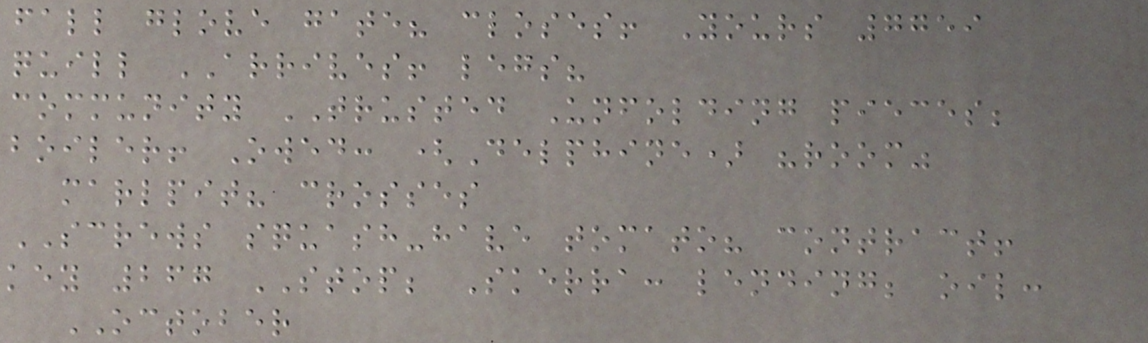fall glove gate? closes! Yours 7759
quill ARRIVES! legs?
community TRUSTED Unfolding pieces;
boiler! Owed: (Delphine) "room"
marlpit? crosses
SCREWS squash-have tomato? contract!
key 267 STOP; Skerra: lending; oil:
OCTOBER
